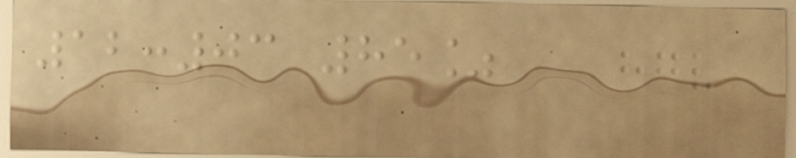12:03 85%
